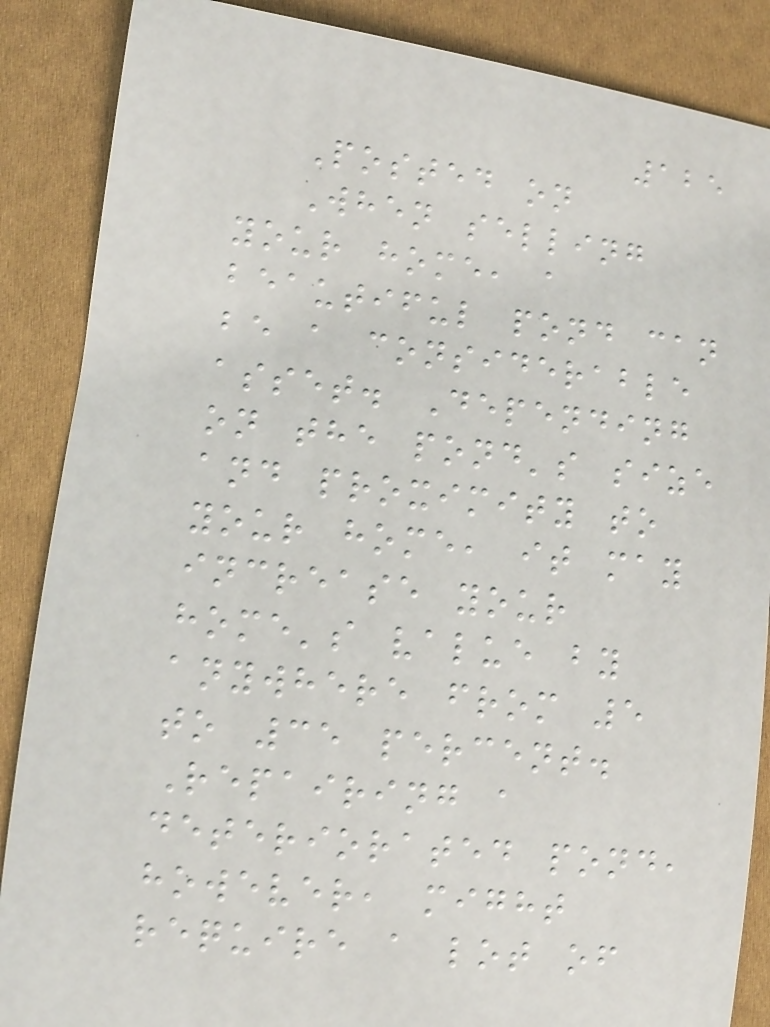125
Posted on
When selling
your home, a
beautiful pond can
be a considerable
asset. Depending
on the pond's size
and proximity to
your home, it may
increase your
home's value by
anywhere from 5
to 35 percent.
Repairing a
deteriorated pond,
however, might
require a lot of
